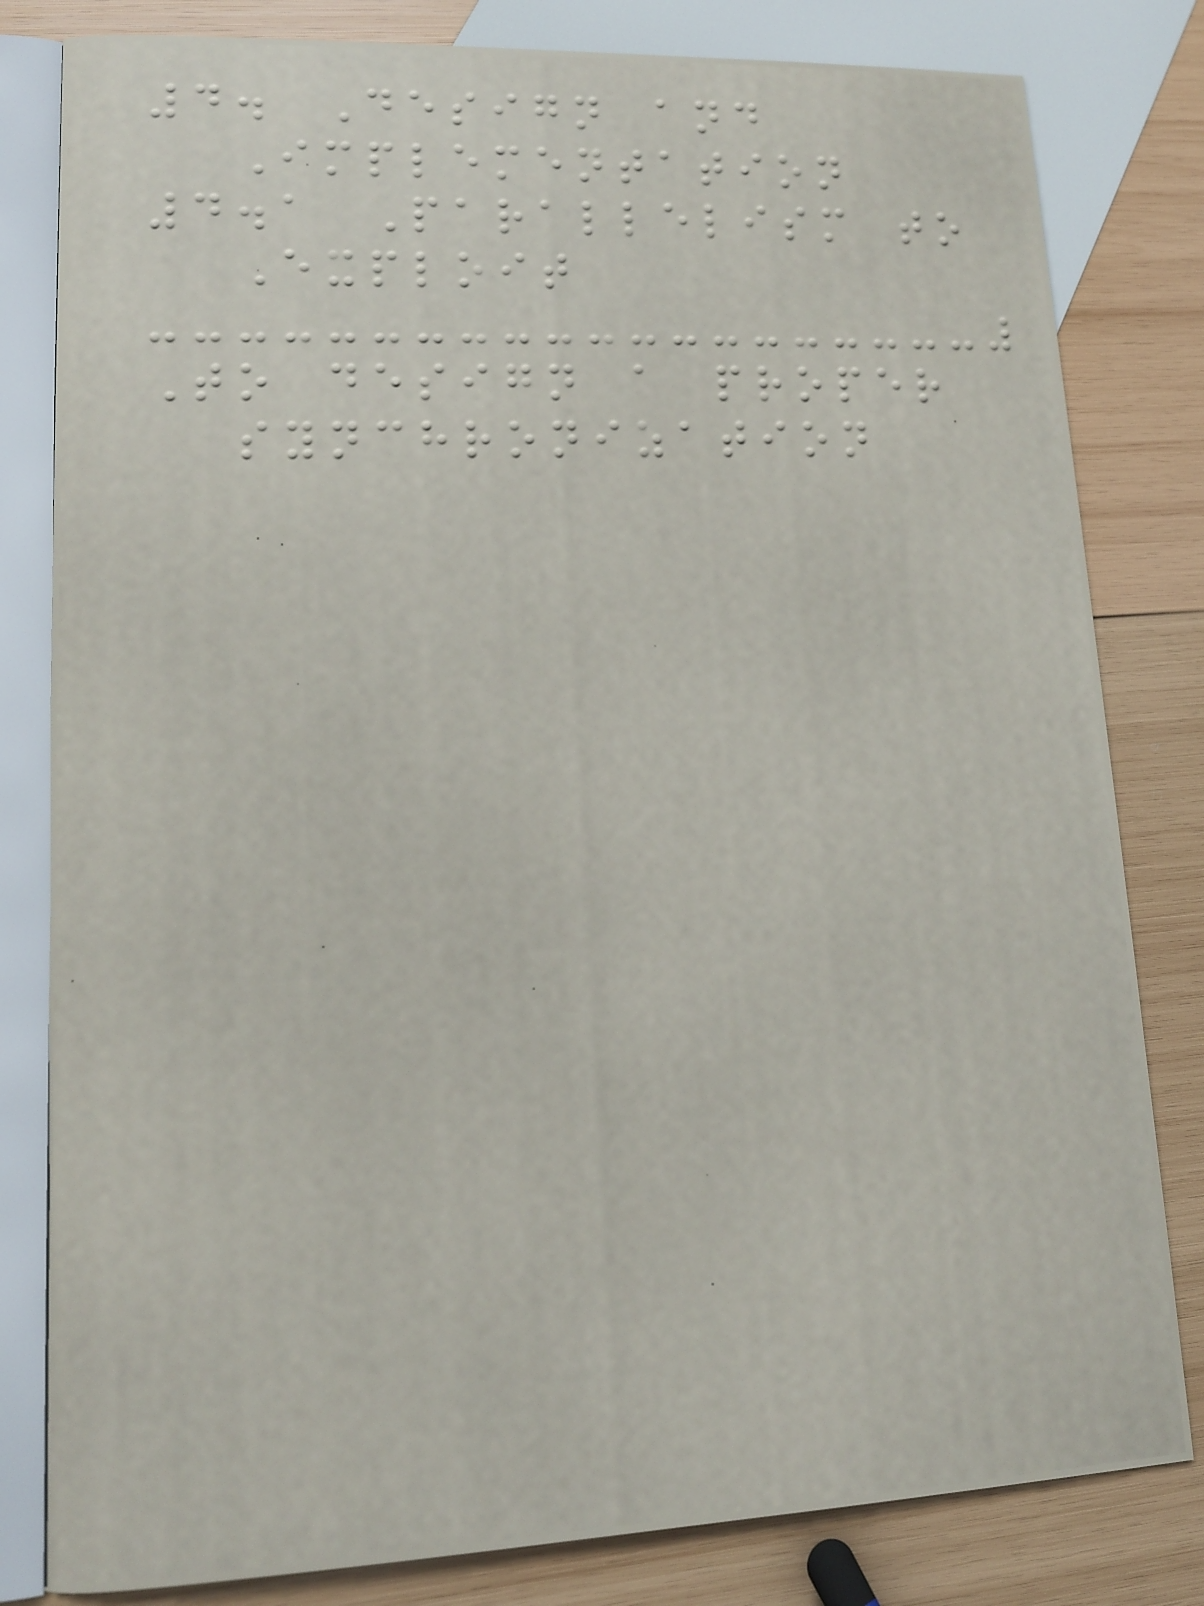4. Design and
Implementation
4.1 Parallelism to
Exploit
To design a proper
synchronization
